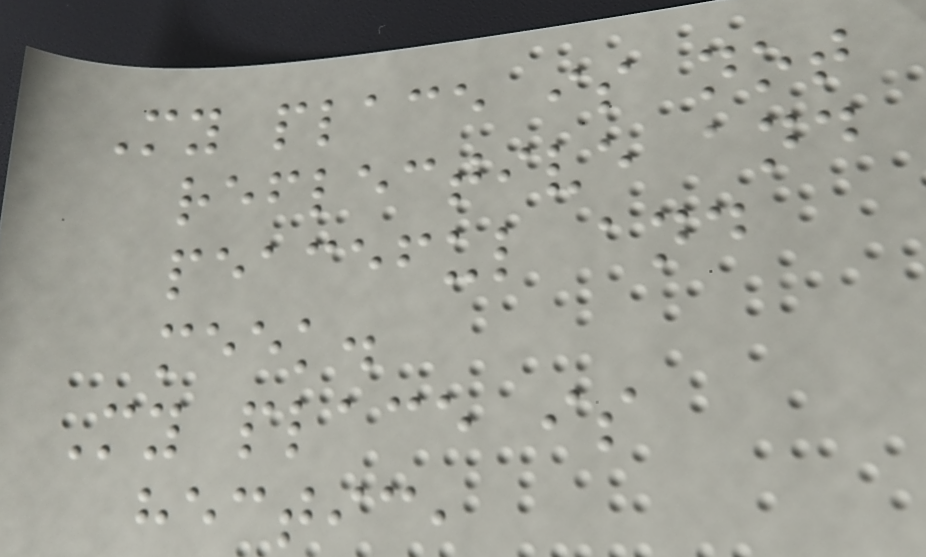My place is not
reflective and
peaceful and
meek.
My place is
hectic,
